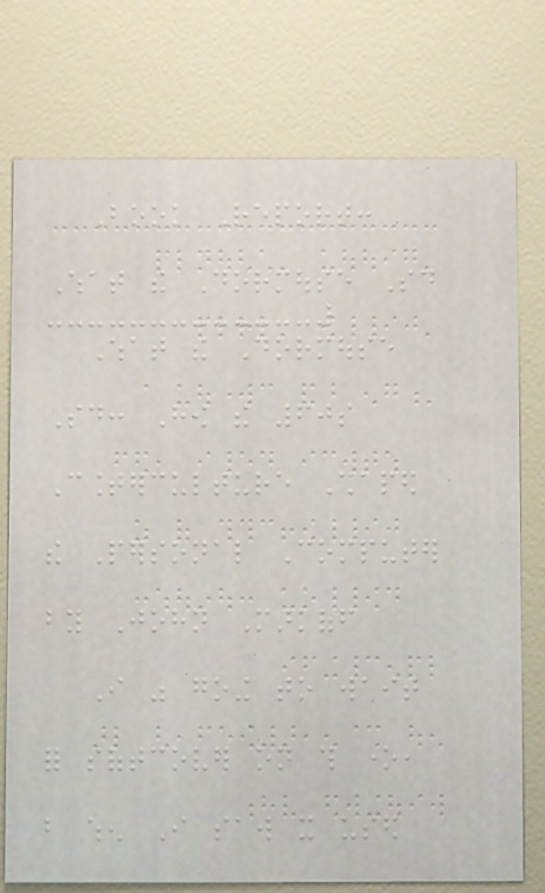Book Report:
What the Dormouse Said
What the Dormouse
Said: How the 60s
Counterculture Shaped
the Personal Computer
by John Markoff
I was going to wait
for softcover on this one,
but when I saw it used
